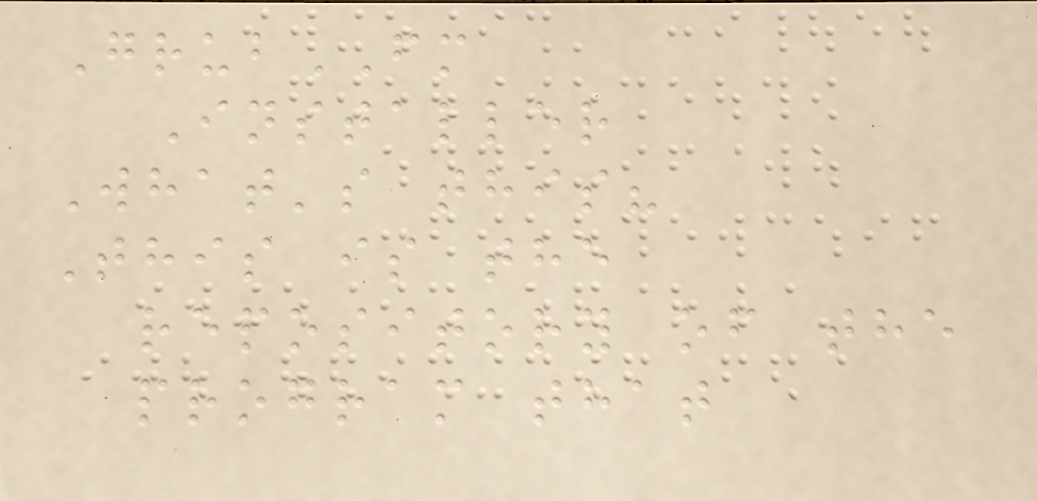GrubFM
Installer
What's this?
This is the
repository of the
program that
